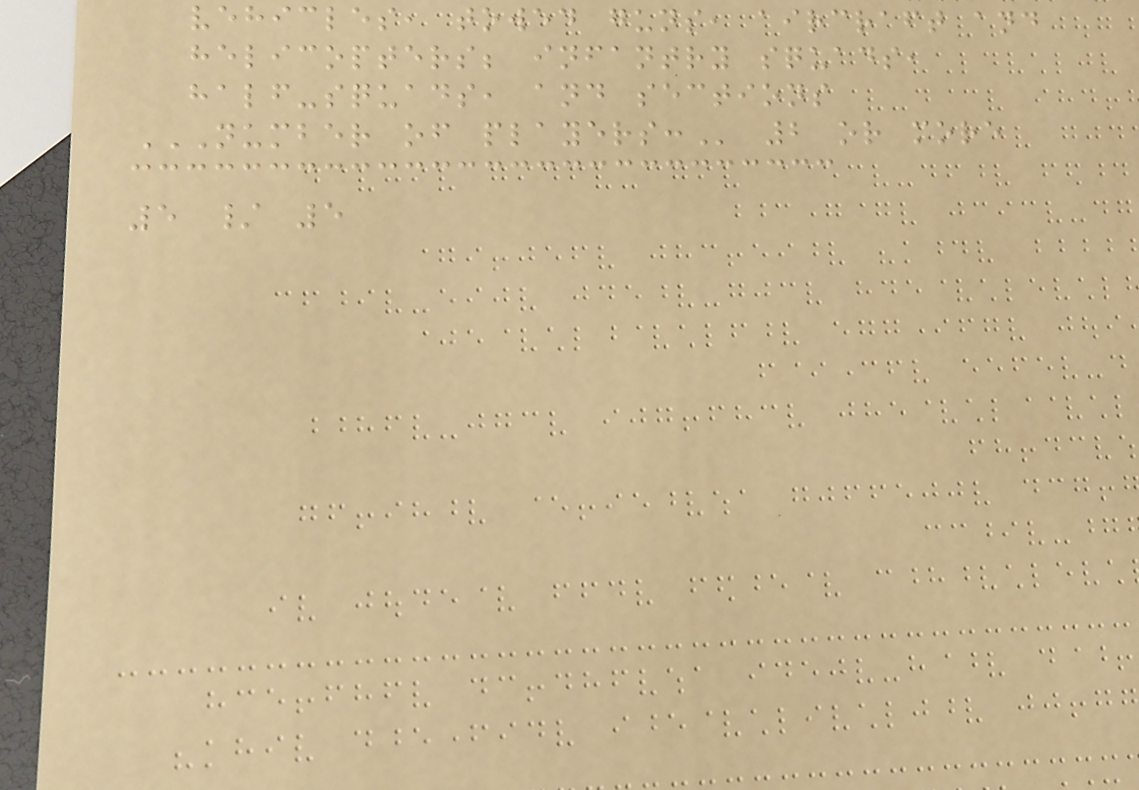vehicles, towed guns, aircraft and
helicopters; infantry squads,
half-squads, and sections
NUMBER OF PLAYERS: 2 or more
5 / 5
